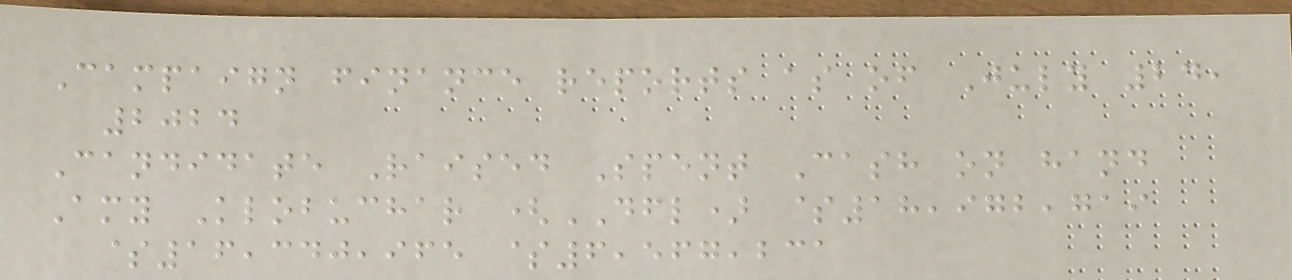Campaign finance reports as of July 24,
2024
Candidate Raised Spent Cash on hand
Amy Klobuchar (DFL) $18,972,719
$16,340,965 $6,567,231
